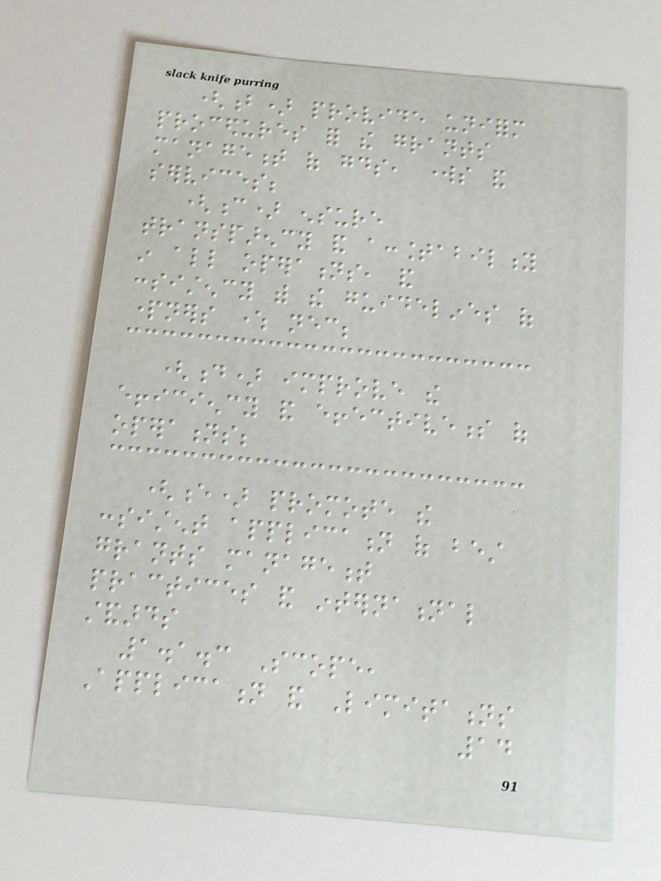(b) provide uniform
procedures for the grants
management of goods, works and
services;
(c) ensure
transparency and accountability
in all operations, and
consistency with the guidelines of
partners where necessary;
(d) improve the
efficiency and effectiveness of
operations;
(e) promote the
consistent application of best
grants management
practices and international
standards
1.1.3 Scope,
Application and Limitations
14
